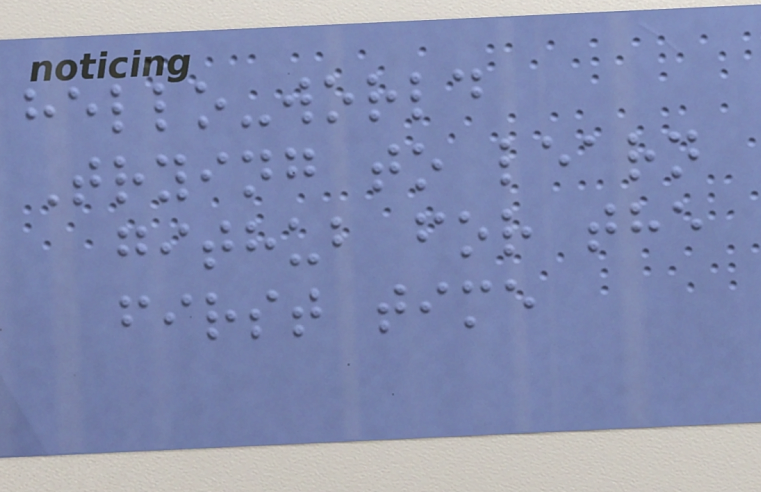hello-world
Trying to learn
github for the
first time
